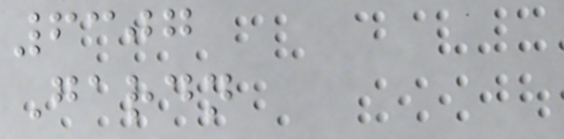6307
Gardn
